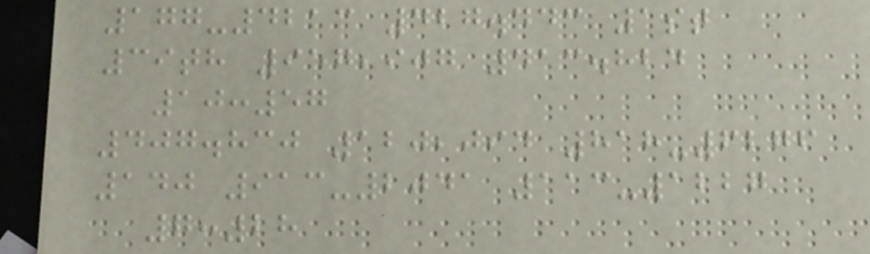177-4213 427.443 1st
39th 957,907 413.824
10:57
407.830 120,094 818-6276
140 913-2041 113-1227
7:28
